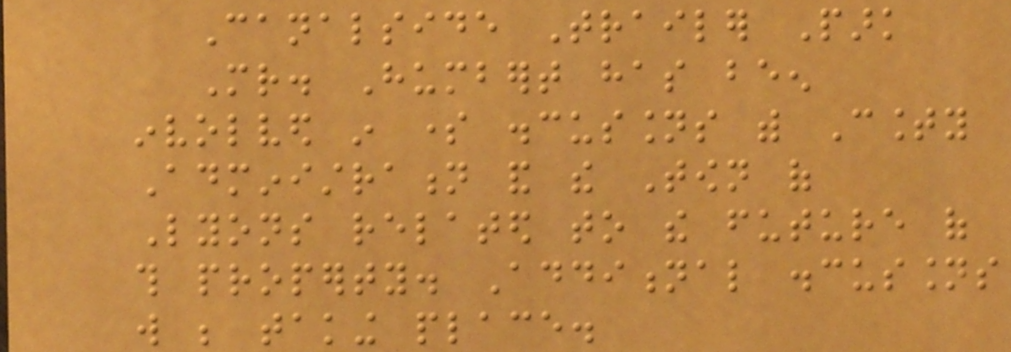Canalside Trailer Park
Mr. Humbert has been
involved in some discussions with County
Administration and the Town of
Lyons related to the future of
this property. Additional discussions
will be taking place.
